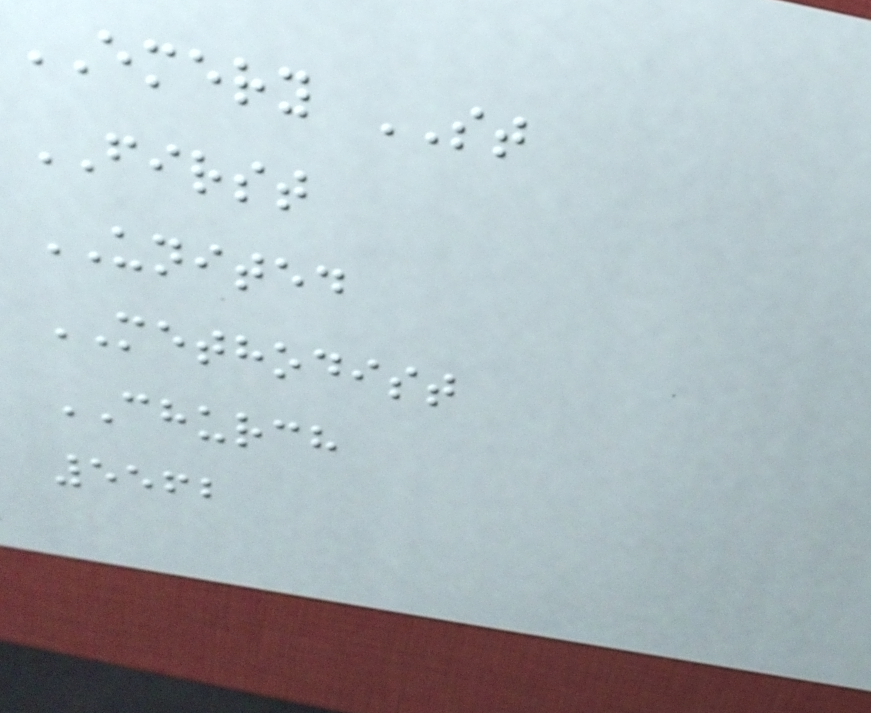EMERY ST
FIRST
UNITED
METHODIST
CHURCH
5562
